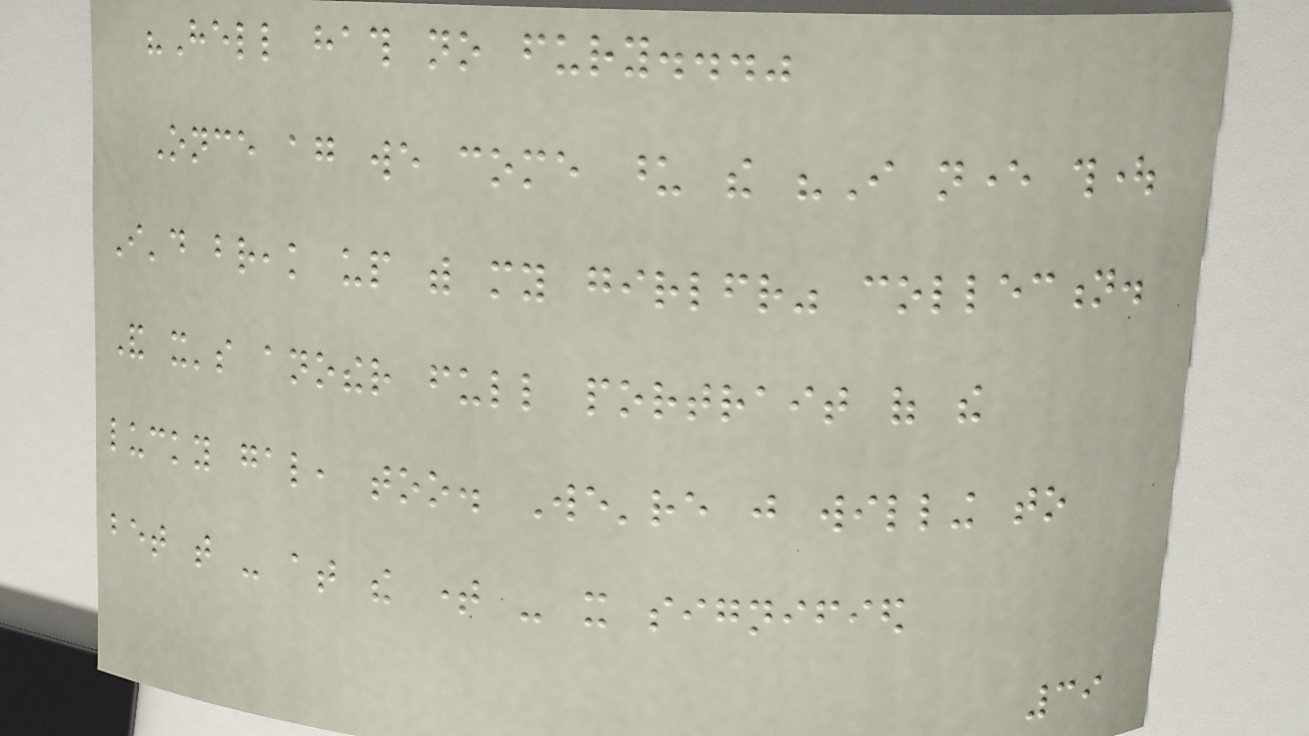"Hell hath no fury..."
Once again we come upon the "I never thought
I'd break up with my girlfriend" collection.
And it's another full portrait of the
lucky gal, too. We're just willing to
bet that - at the time - it signified
39
